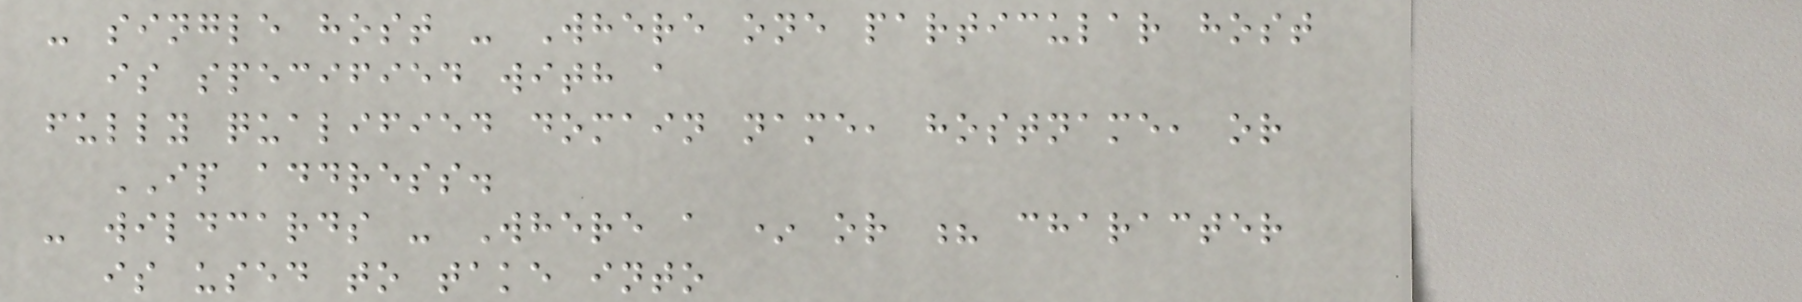- single host - Where one particular host
is specified with a
fully qualified domain name, hostname, or
IP address.
- wildcards - Where a * or ? character
is used to take into
